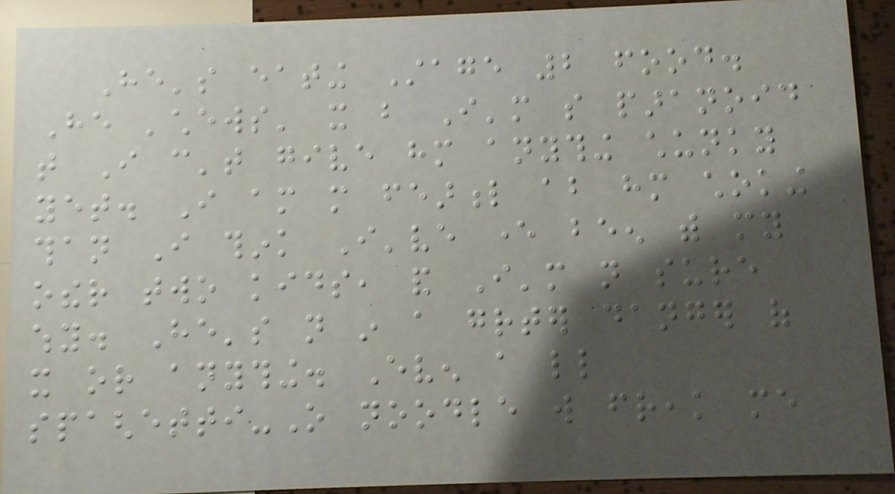He's eating Stage 2 food.
He 'chews' it but I'm so paranoid
that I can't give him anything chunky
yet. I am more fearful about him choking
than I think I've ever been with my
other two kids, and I'm not sure
why. He's not in a greater danger of
it or anything. Even a little
spaghetti-O noodle will freak me
